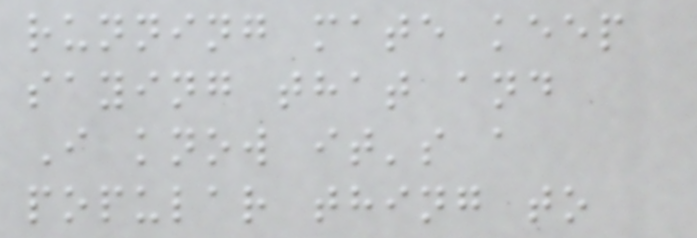running mate keep
saying that and
I know it's a
popular thing to
